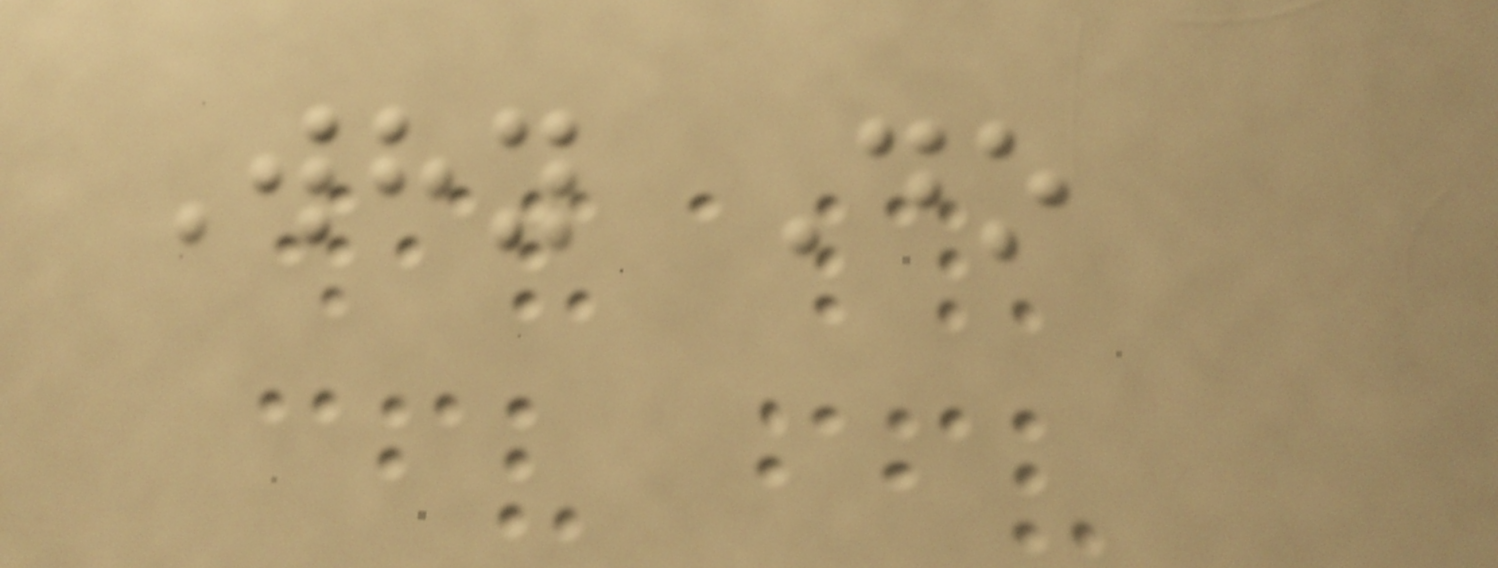Why Do
